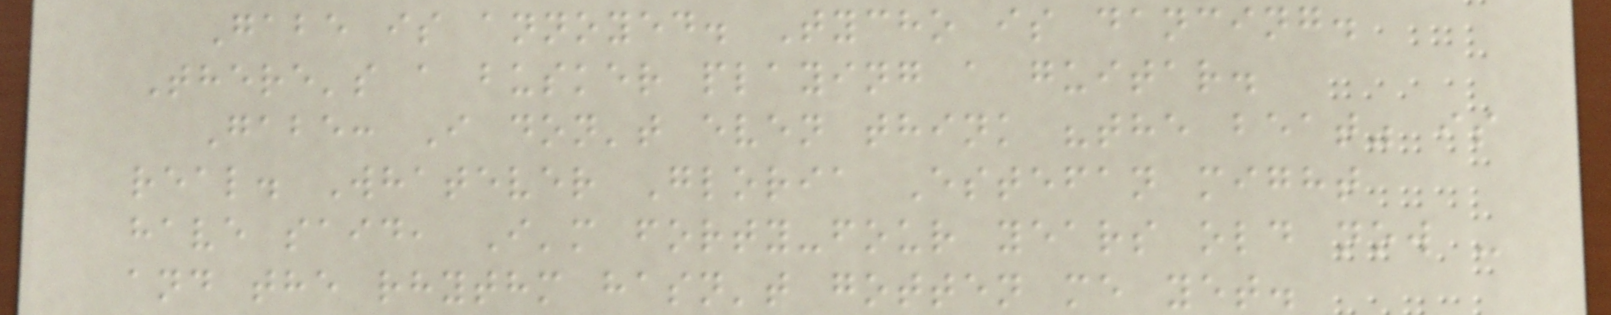Gabe is annoyed. Tycho is dancing.
There's a busker playing a guitar.
Gabe: I don't even think "the beat" is
real. Whatever Gloria Estefan might
have said, I'm forty-four years old now -
and the rhythm hasn't gotten me yet.
